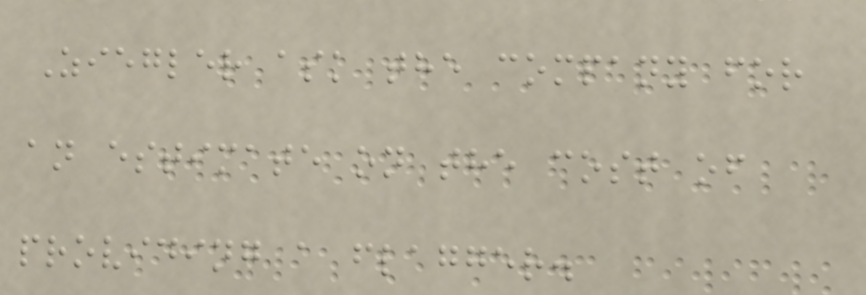Ziegler ask the company for
an estimate on the cost of
providing a flagger.
